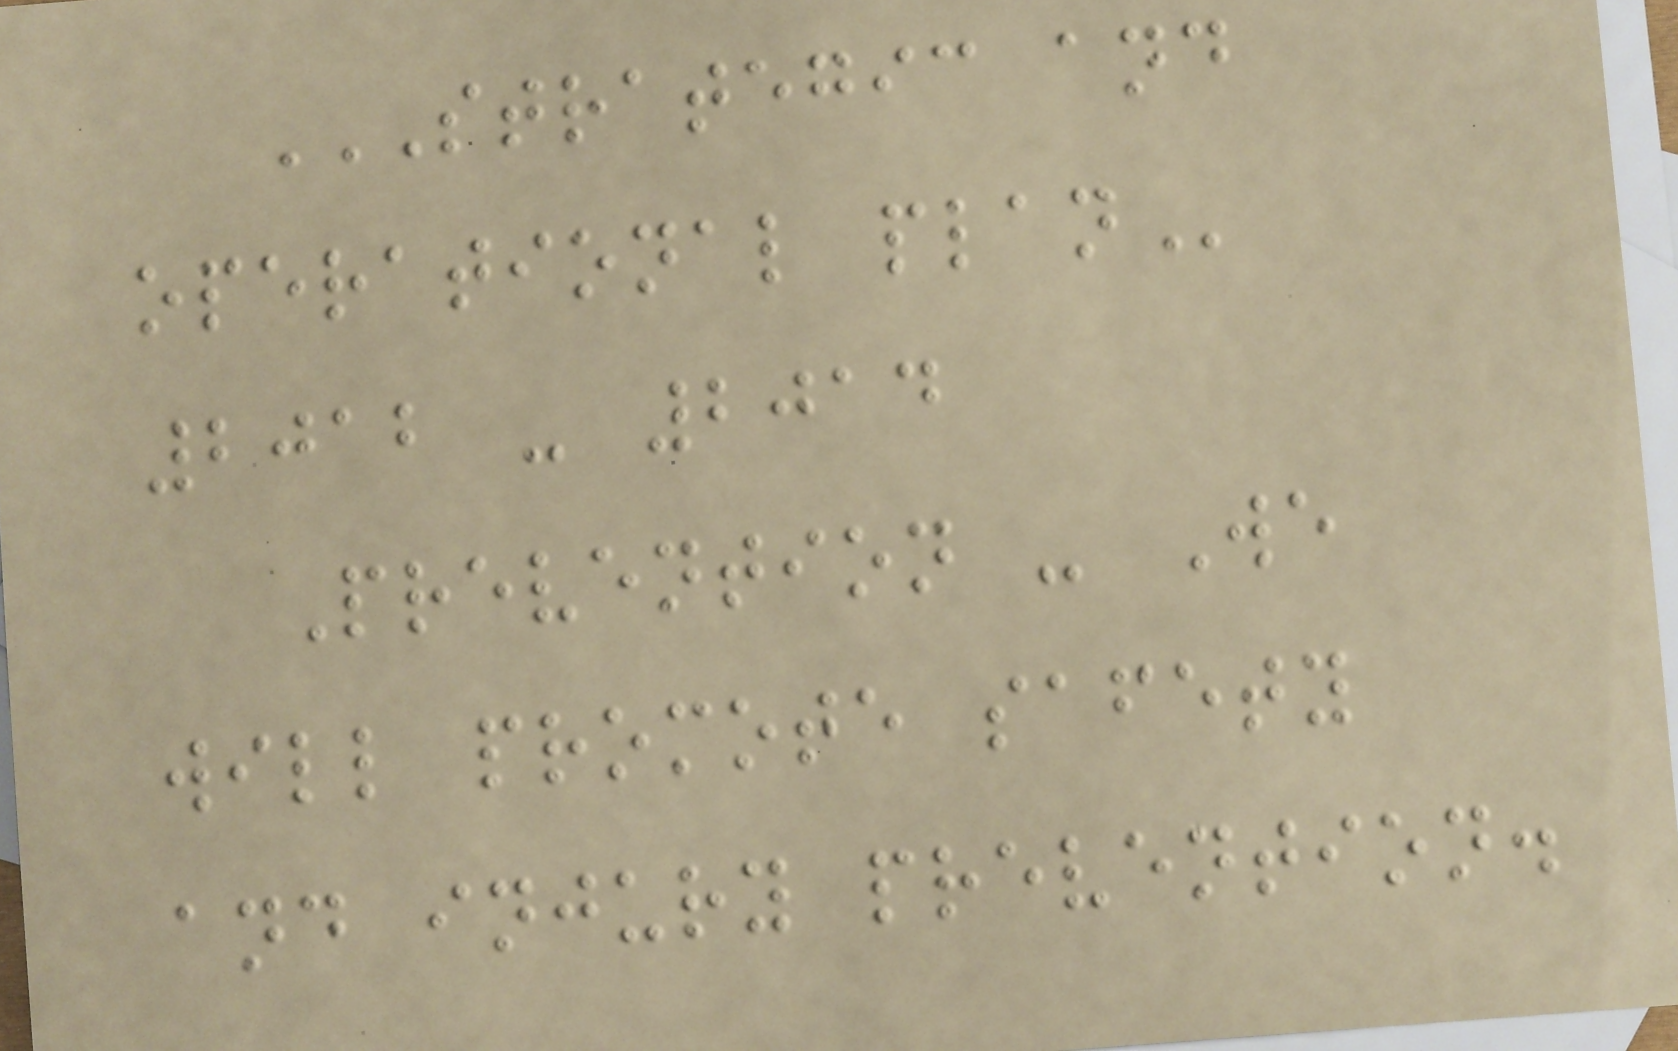STRATEGIC AND
OPERATIONAL PLAN
2012 - 2014
Prevention - We
will promote safety
and injury prevention.
